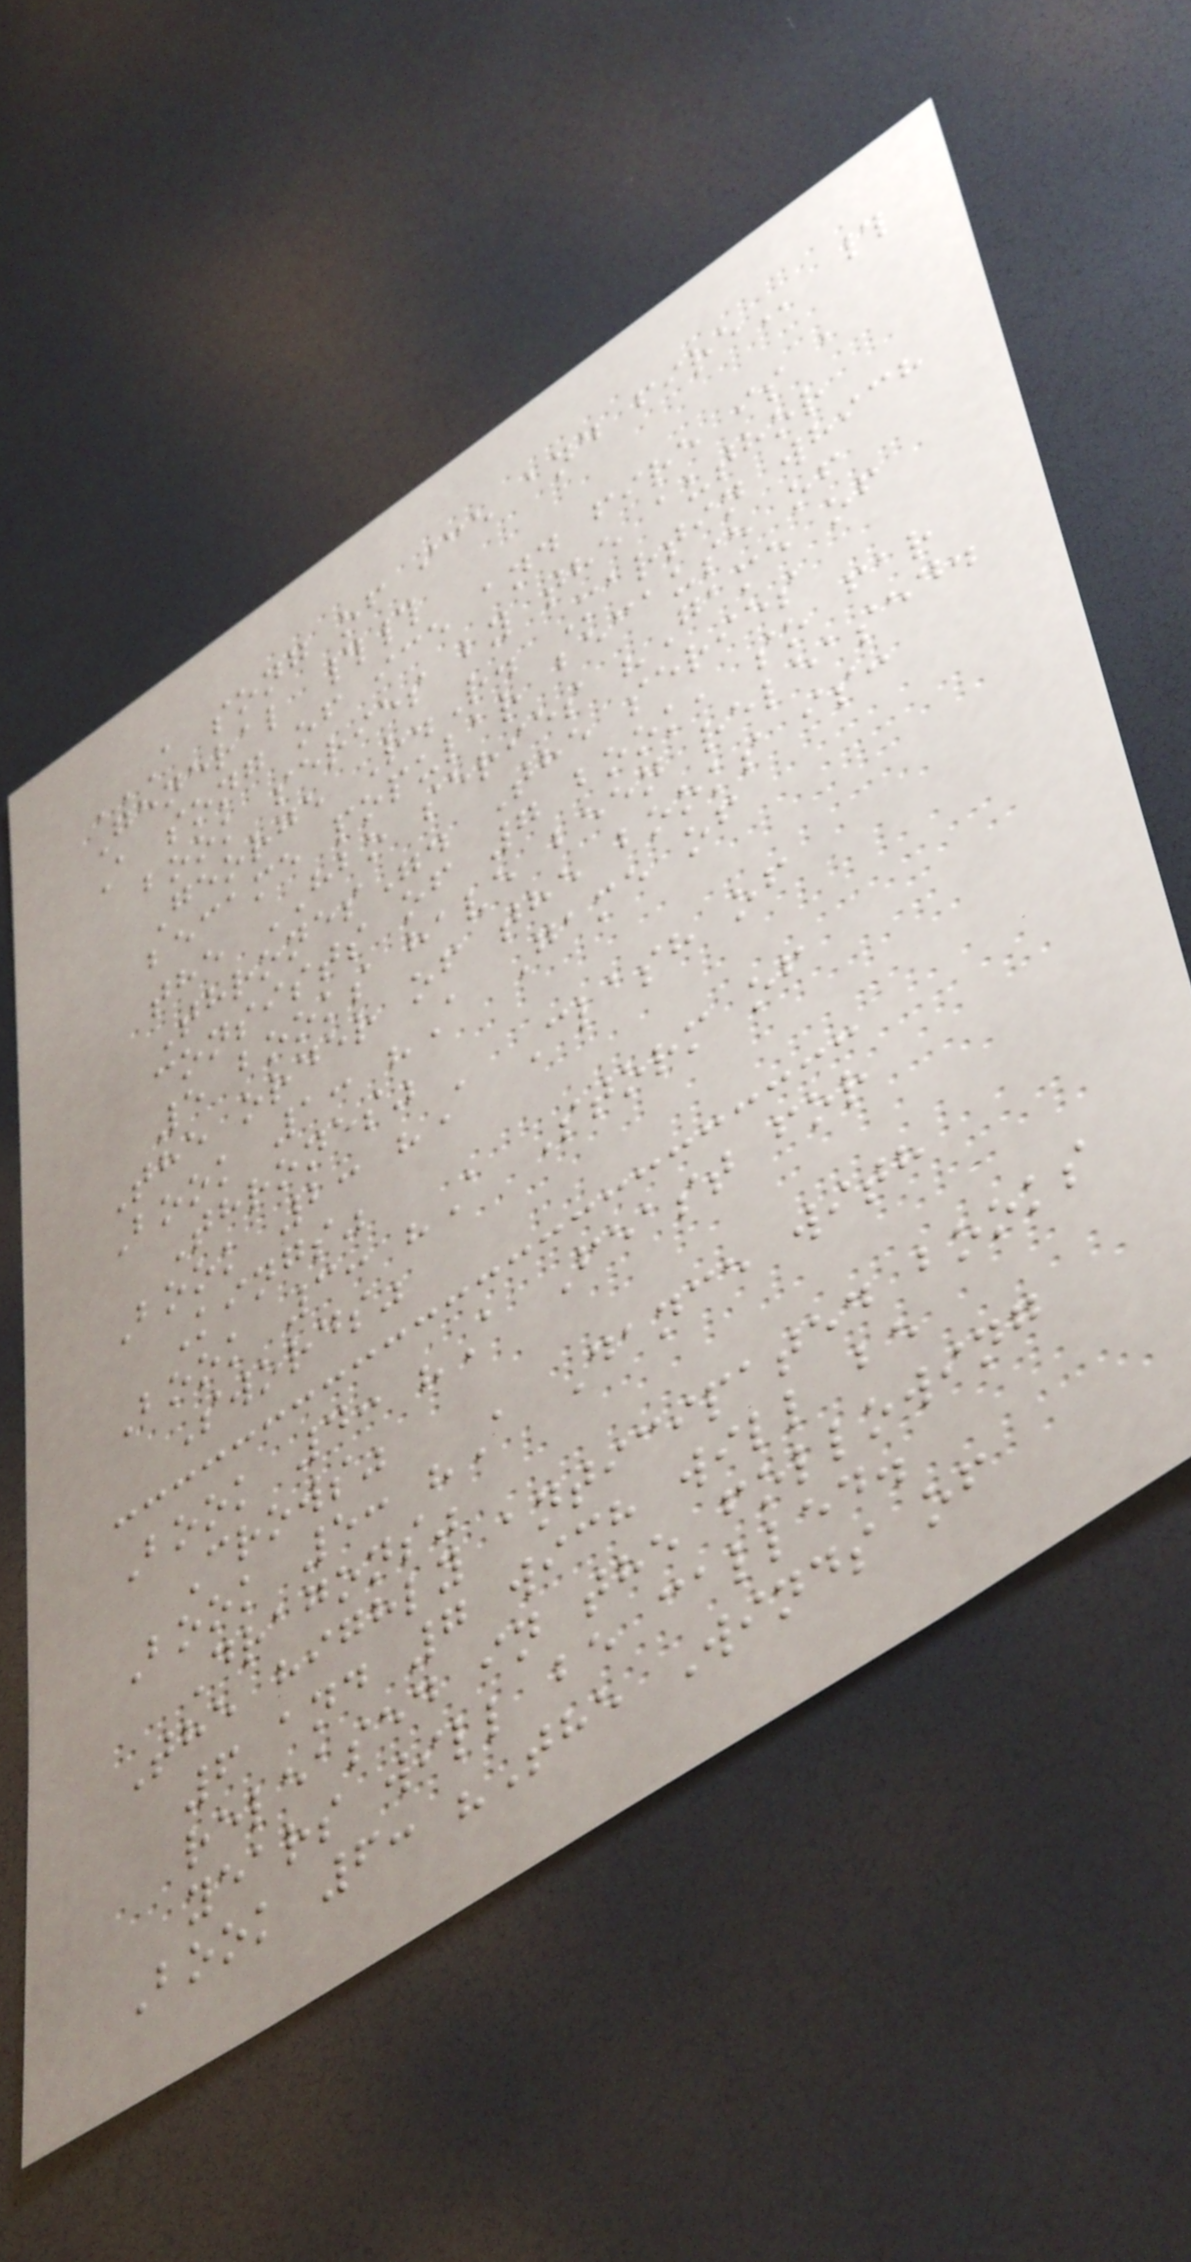A SONG OF ICE AND FIRE #
General ##
A song of ice and fire is a
book series by the author
George R.R. Martin which
became popular because of
the HBO series "Game of
Thrones". The series
consists of 7 book, so far
5 books have been released.
The order of the books is:
Book 1: "A Game of
Thrones"
Book 2: "A Clash of
Kings"
Book 3: "A Storm of
Swords"
Book 4: "A Feast for
Crows"
Book 5: "A Dance with
Dragons"
The highly anticipated books
6 and 7 wich will be
released in the following
years will be called.
Book 6: "The Winds of
